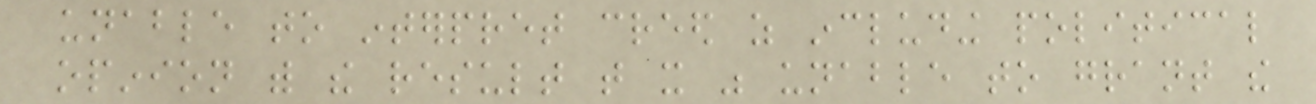unable to interpret creed as including political
opinion with the result that it was unable to grant the
